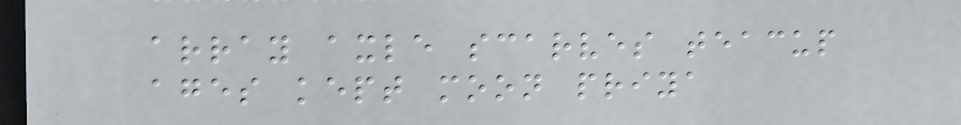array axle scarves teacup
ages kept moon priya
